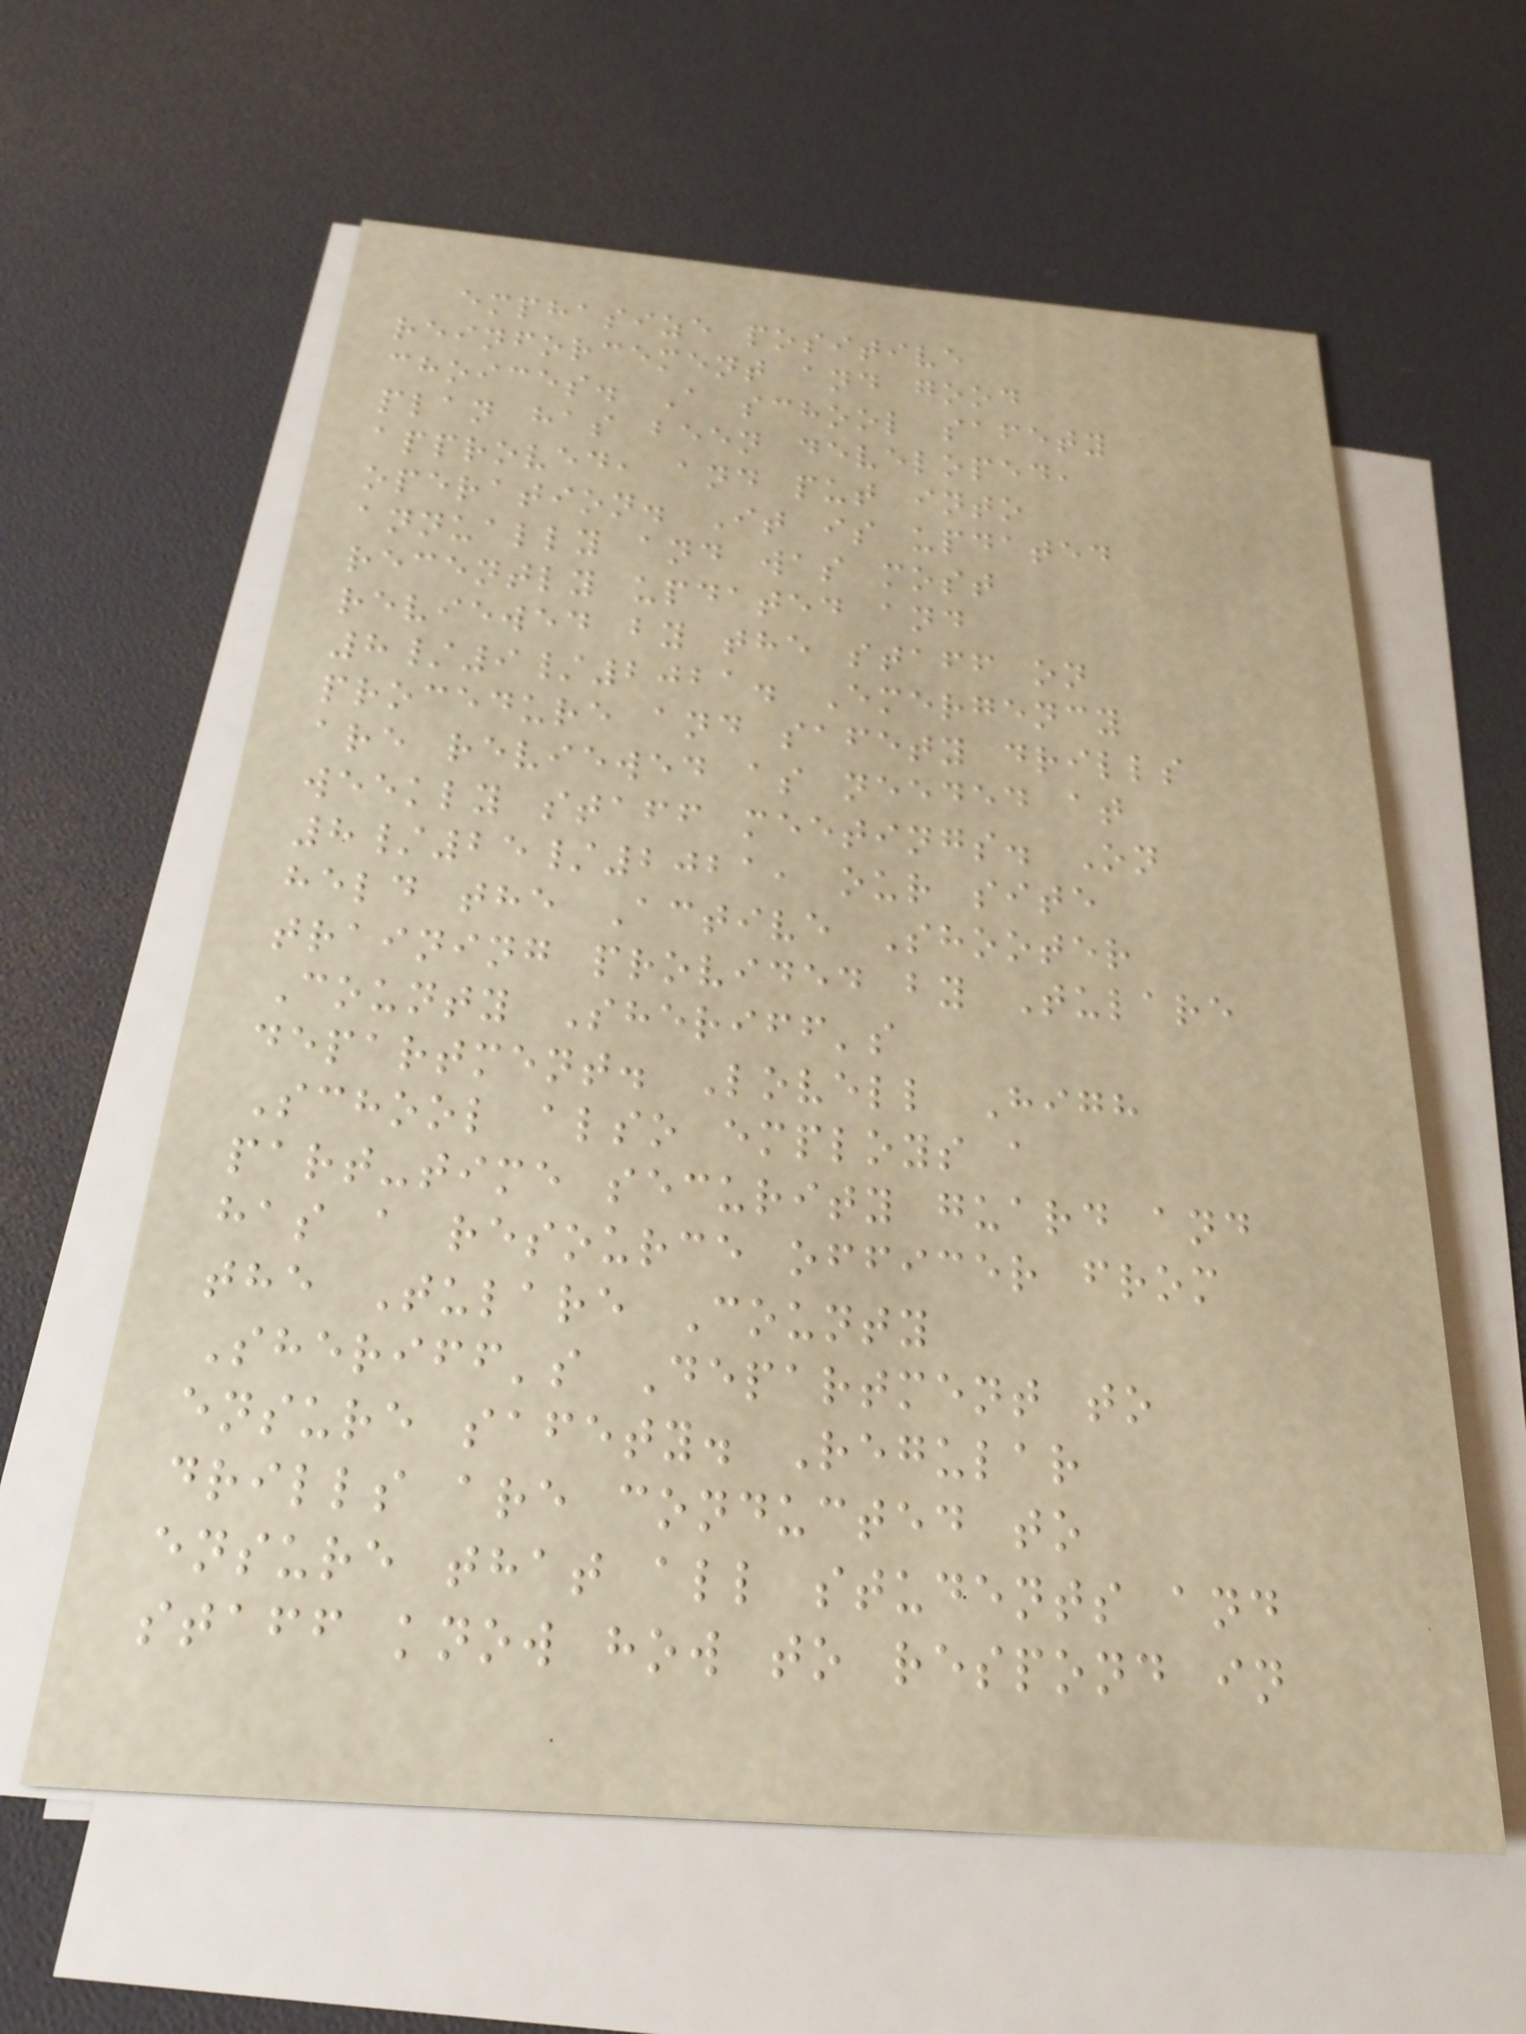emphasize positive
reinforcement and good
choices. A school safety
plan has been developed,
approved, and put into
operation. It is updated
annually and was most
recently updated and
reviewed by the staff on
8/9/2021. Emergency
procedure and safety drills
are reviewed as needed at
weekly staff meetings. On
8/25/2021, our site
held the Active Shooter
training provided by Tulare
County Sheriff's
department. Lovell High
School also employs a
part-time security guard and
has a resource officer from
the Tulare County
Sheriff's Department to
ensure safety. Regular
drills are conducted to
ensure that all students and
staff know how to respond in
